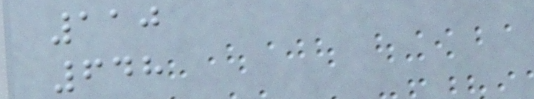110
648
